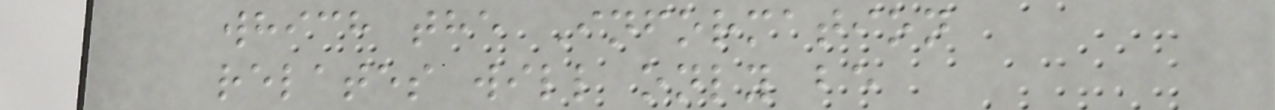which the Information
relates will only be
